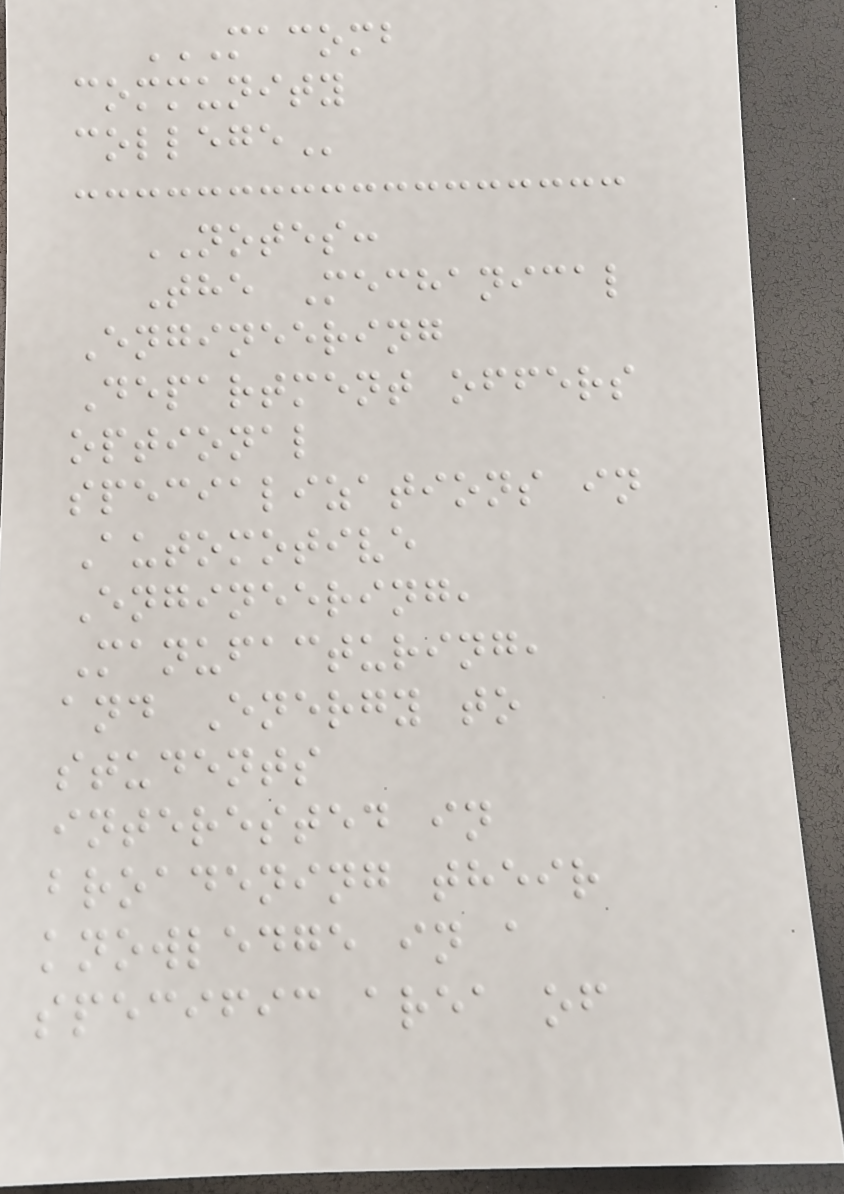MACOMB
COMMUNITY
COLLEGE
NOTES:
The Mechanical
Engineering
Department offers
optional
specializations in
Automotive
Engineering,
Manufacturing,
and Energy to
students
interested in
broadening their
knowledge in a
specific area of
